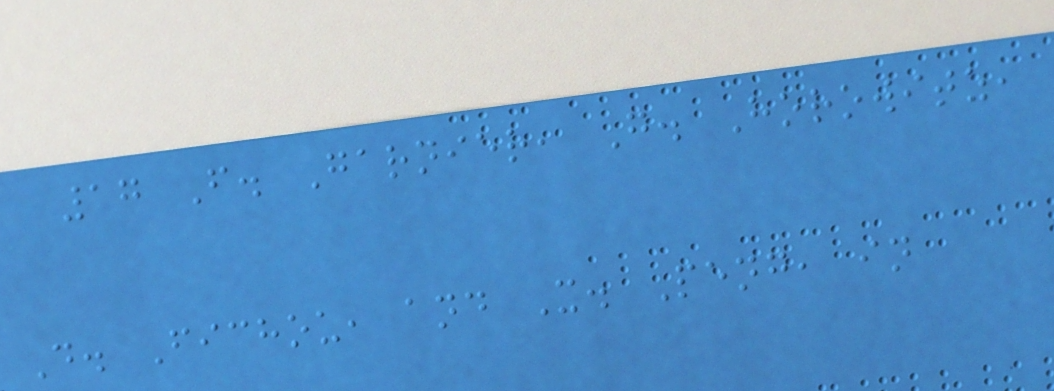17 F. Garnier, G. Horowitz,
D. Fichou, and X. Peng, in
